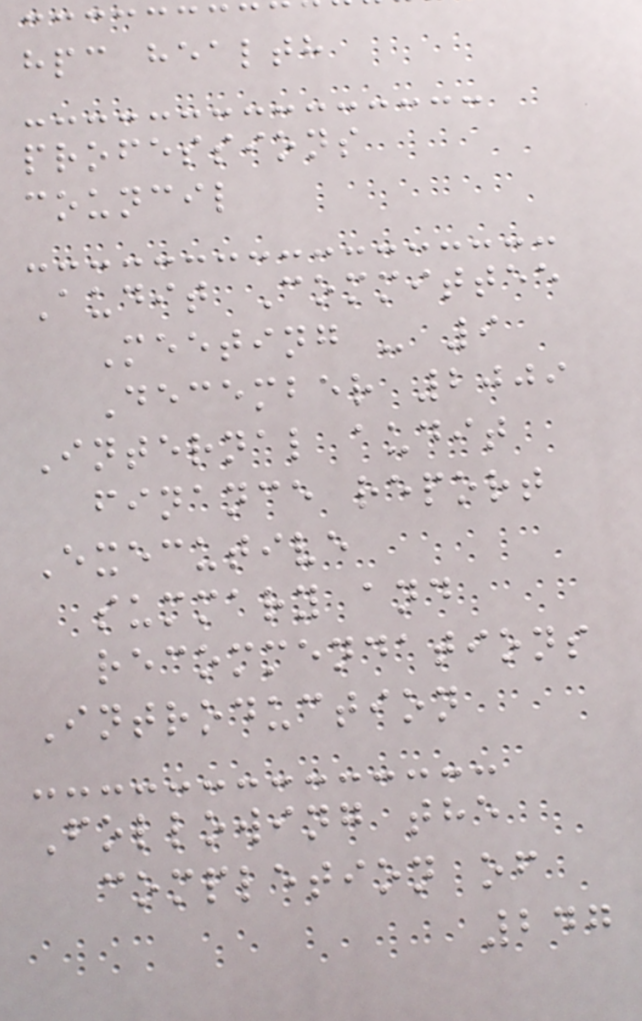hpc health
professions
council
Audit Committee
Meeting - 9
December 2009
Internal audit
finance report
Executive
summary and
recommendations
Introduction
Following the
completion of
247
